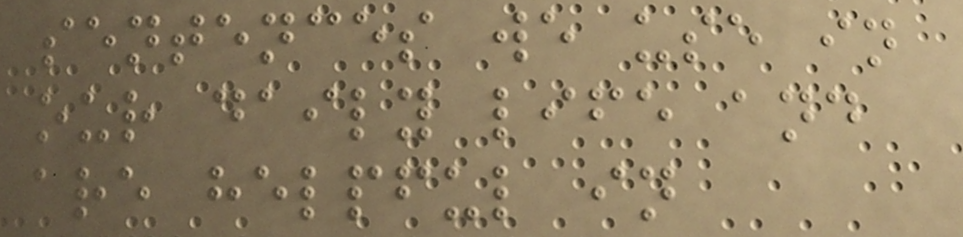sentences we use in
our daily life and
are helpful in
